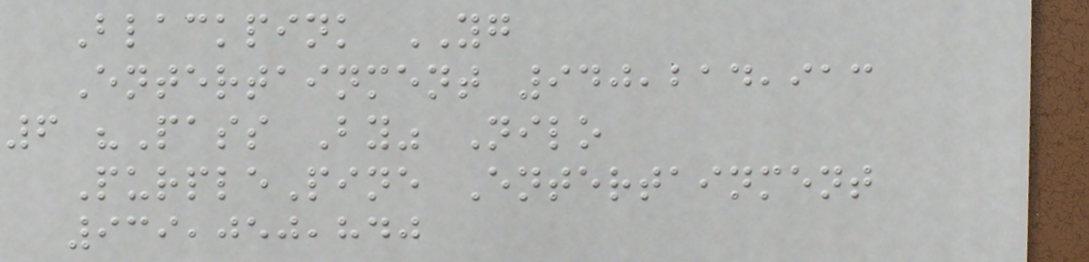Blackpink YG
Entertainment 940,214,913
6 "Pass By" Nilo
PurplePine Entertainment
939,050,840
